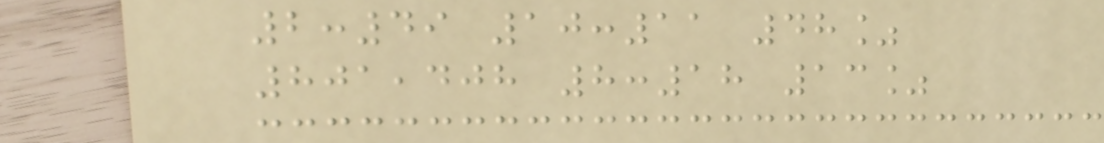2:49 10:11 48%
801,408 8:18 13%
